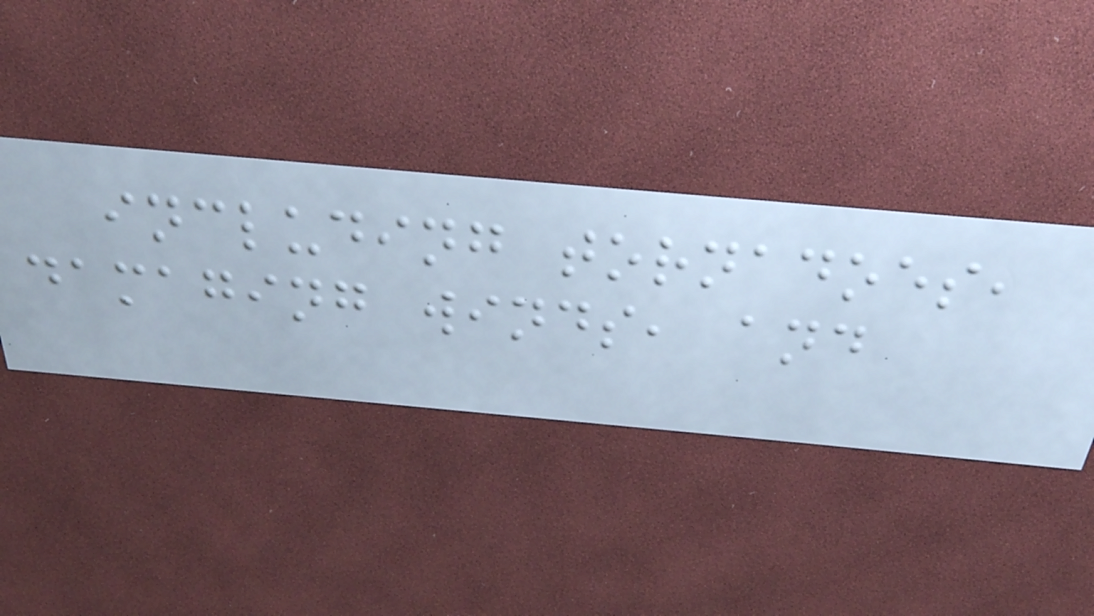including tornadoes,
damaging winds, and
